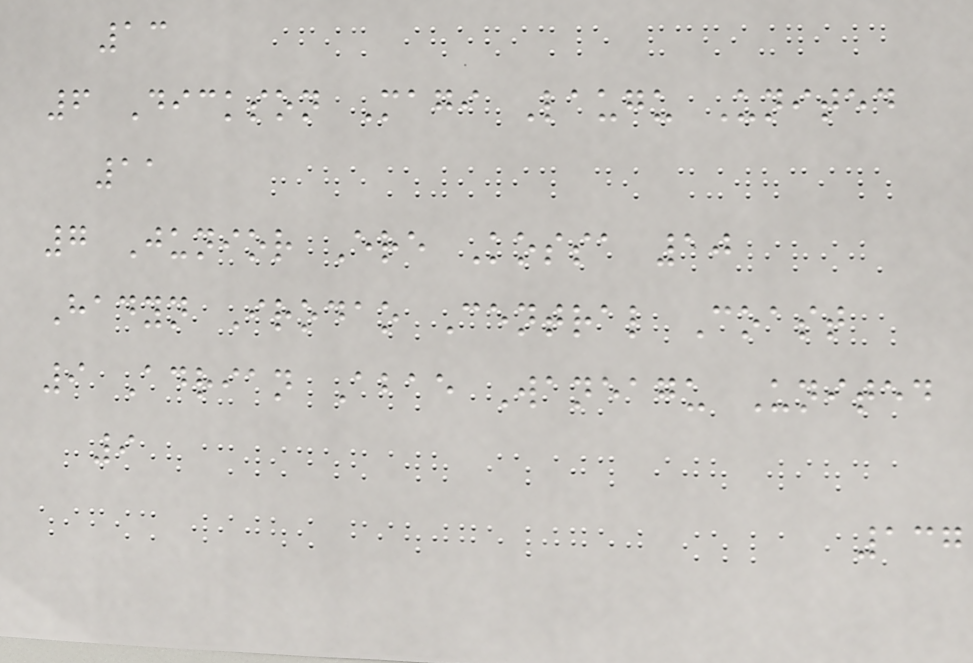13
6 Dickson Magi Laugu United
11
7 Junior Ere Kossa 10
Hadyn Irodao Central Coast
9 Adrian Abae Waneagu United
9
137
